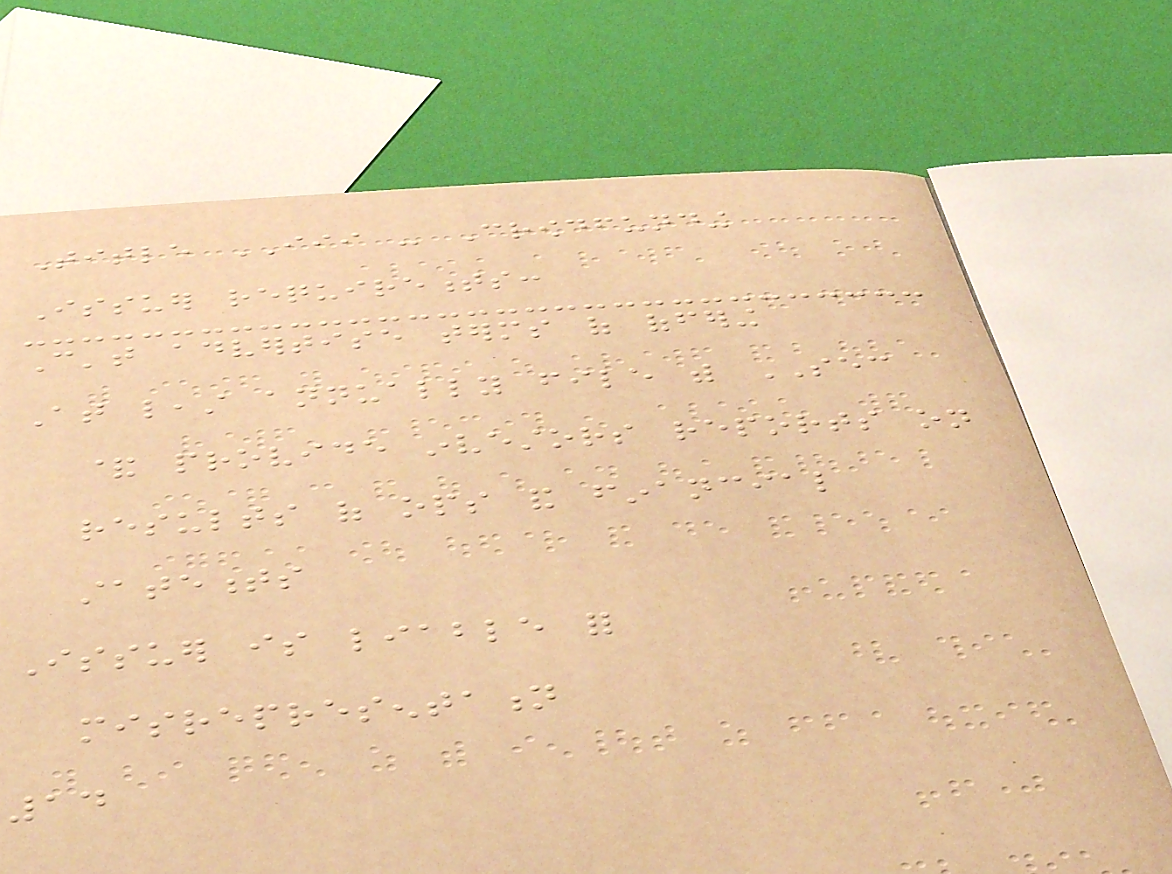Title III - Crowdfunding
Issuer requirements:
Can't advertise terms of offering
At least annually file with SEC
& provide investors reports on
results of ops and financial
statements
Issuer is liable for
misrepresentation
14
